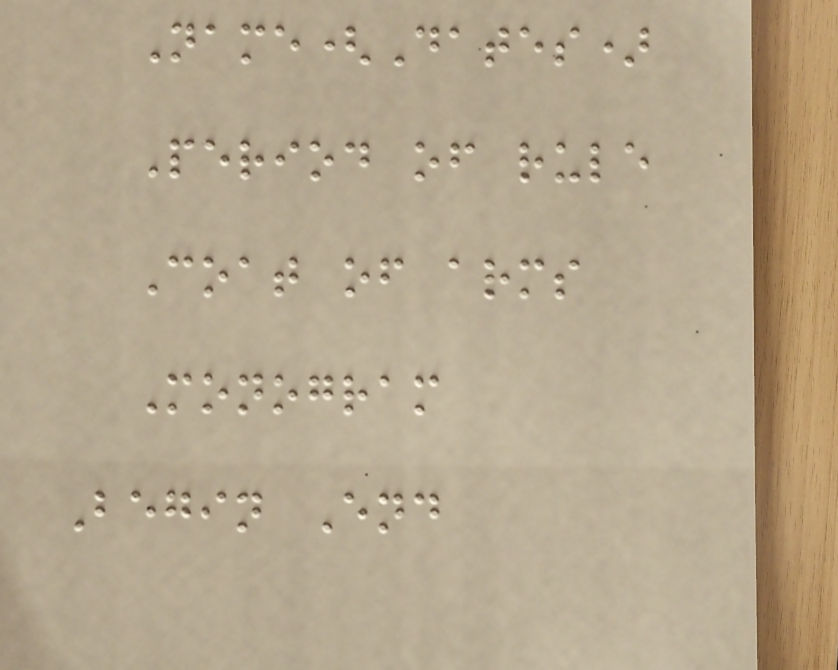Name(Dates)
Period of rule
Coat of arms
Monogram
Begin End
